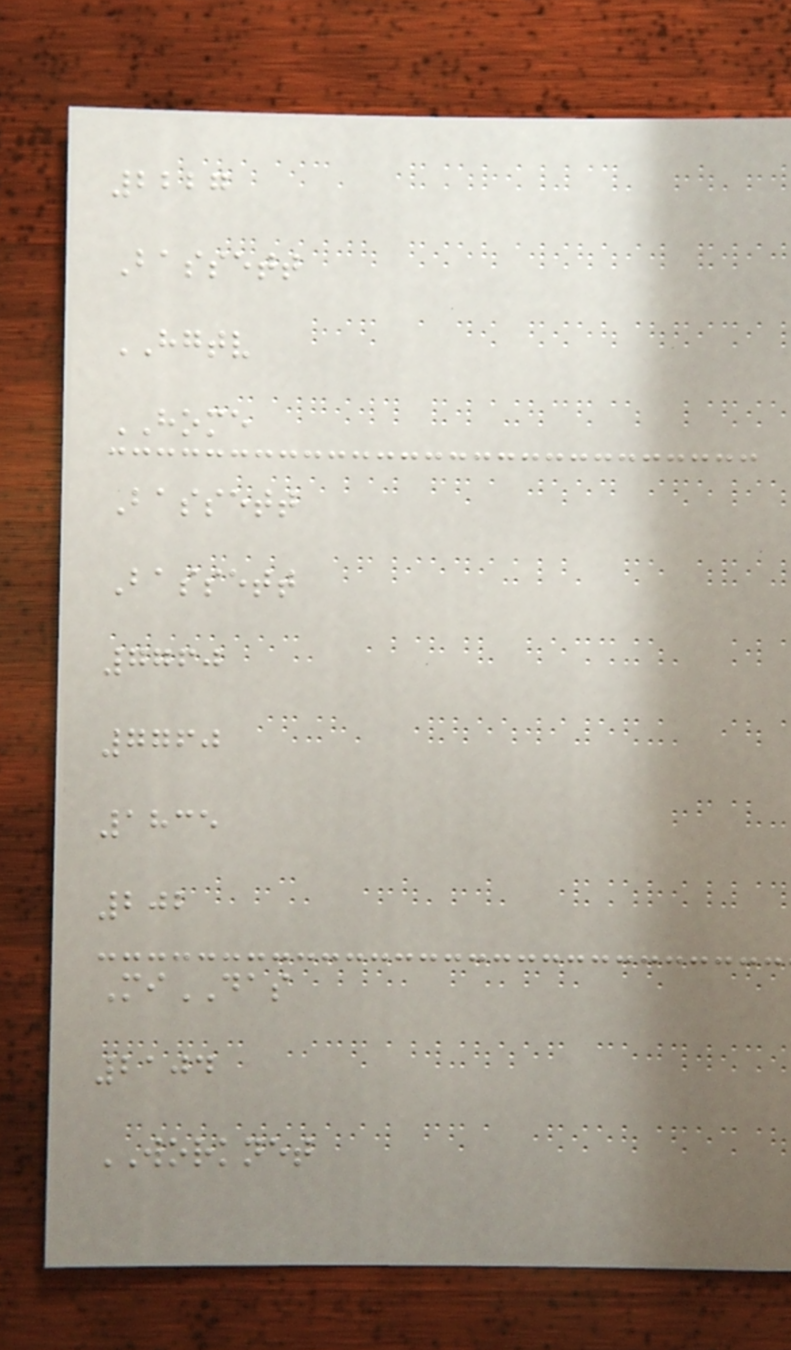2227
Bassett
HGTV
HOME
Bassett
Bassett
7760
7760
1835
202
MiDAS
2104
WORKNET
